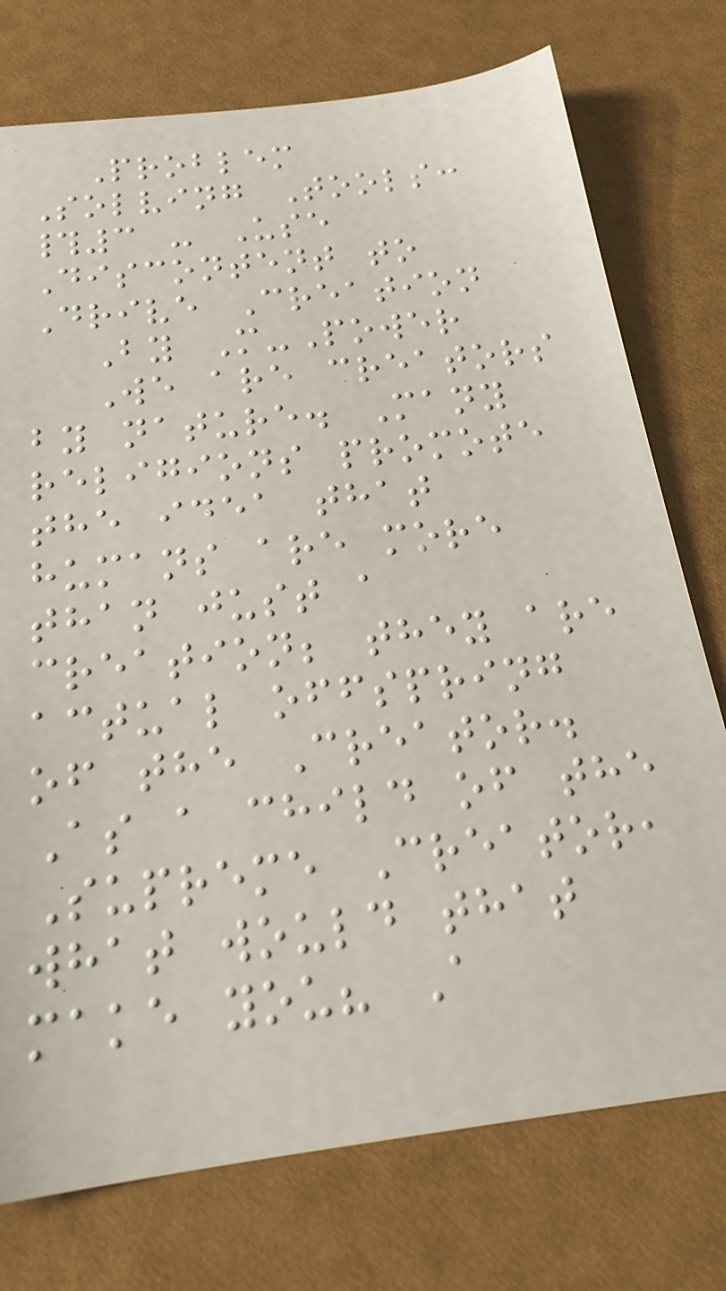Problem
Solving Tools:
#3 - Use
Discontent to
Drive Creation
By M-Power
We are creators
by nature. Many
religions promote
the idea that
humans are more
than just a
creation; they are
actual offspring
of the Creator.
As a child of the
Supreme Creator,
what would that
make you? A
